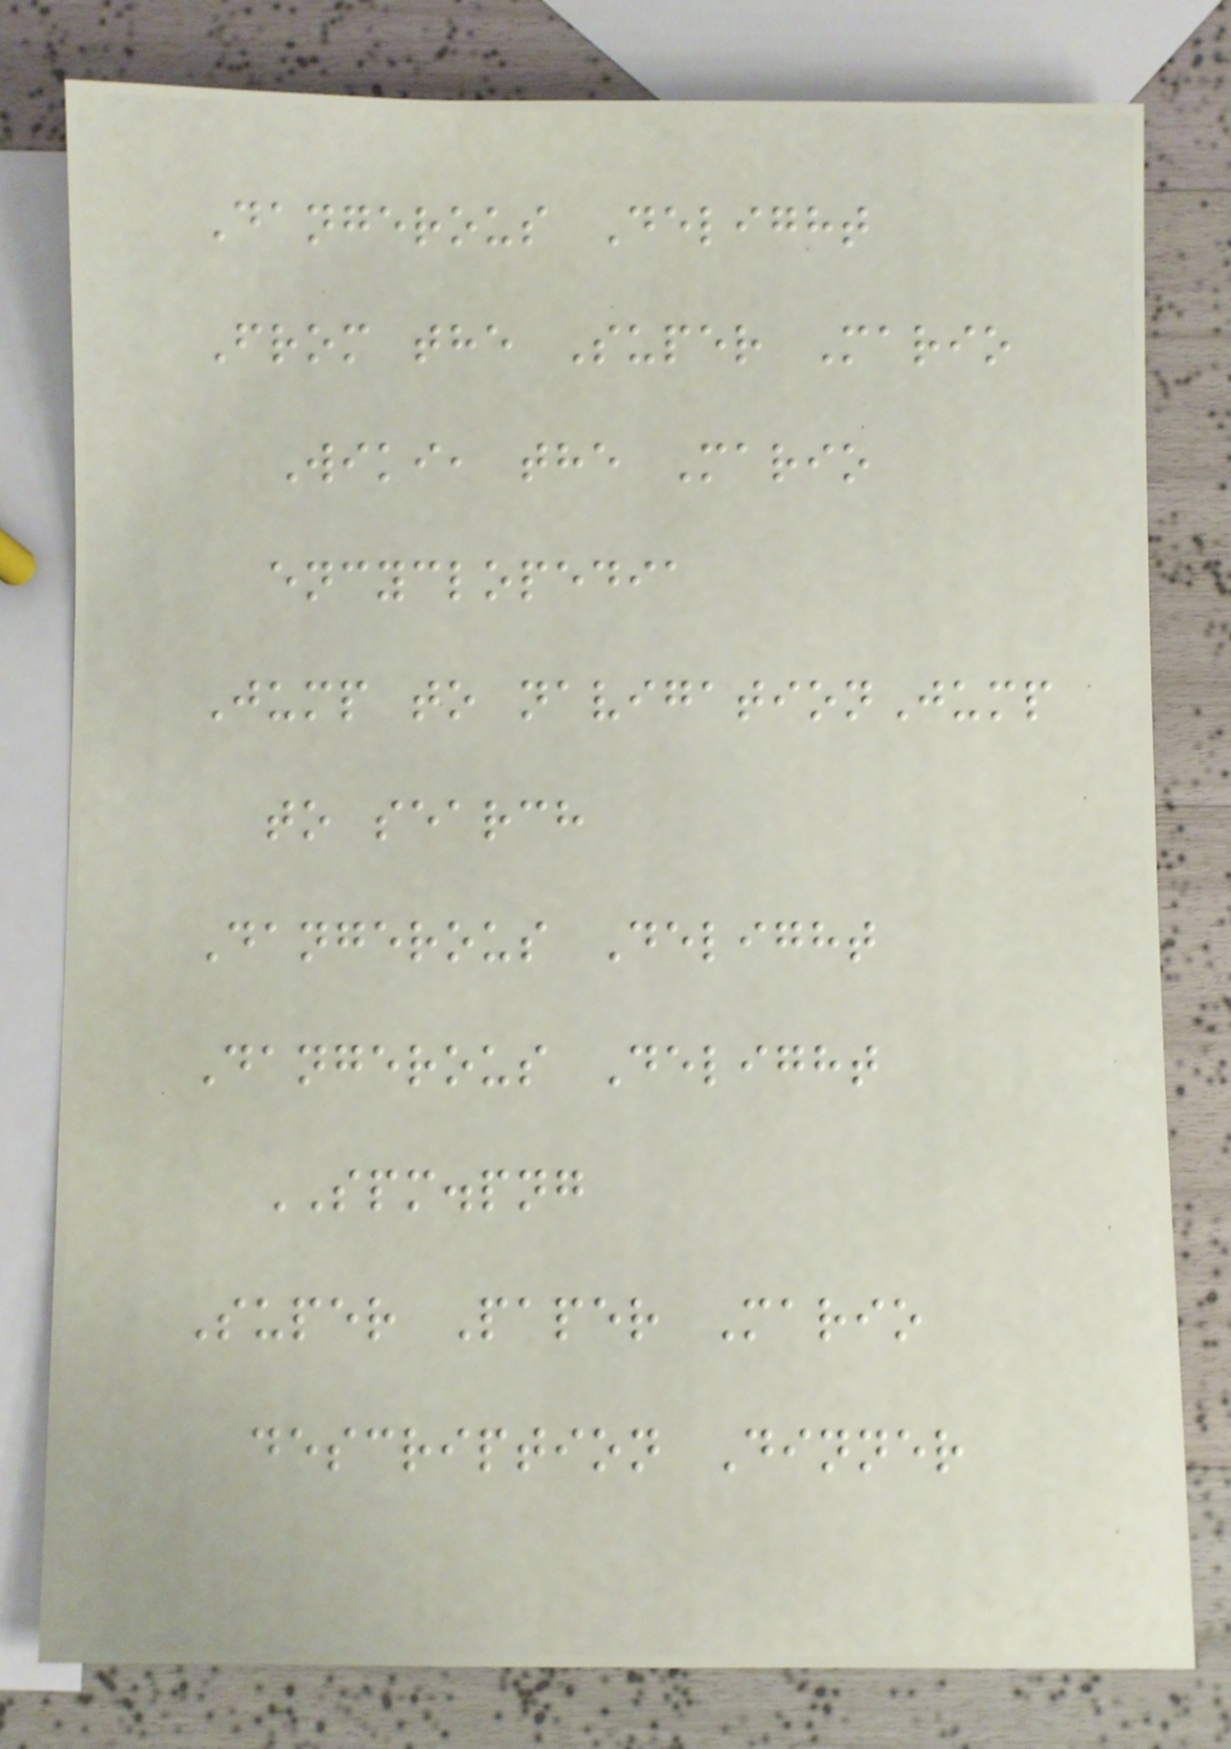Dangerous Delight
From the Super Mario
Wiki, the Mario
encyclopedia
Jump to navigationJump
to search
Dangerous Delight
Dangerous Delight
SPM.png
Super Paper Mario
description Dinner
